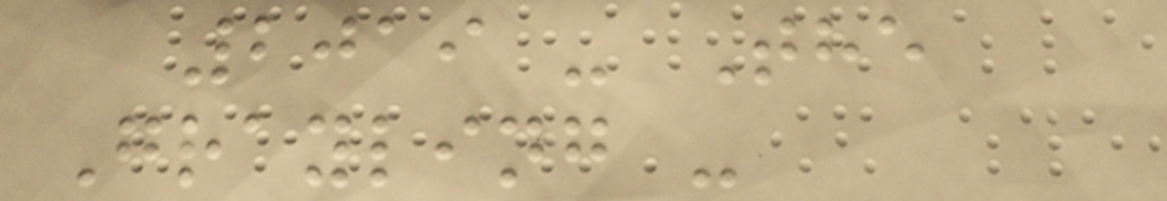2019 - The
Grayling -
